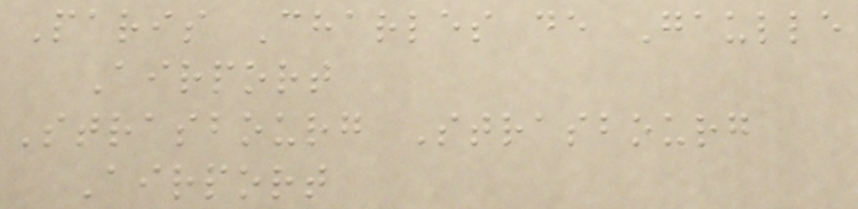Paris Charles de Gaulle
Airport
Strasbourg Strasbourg
Airport
